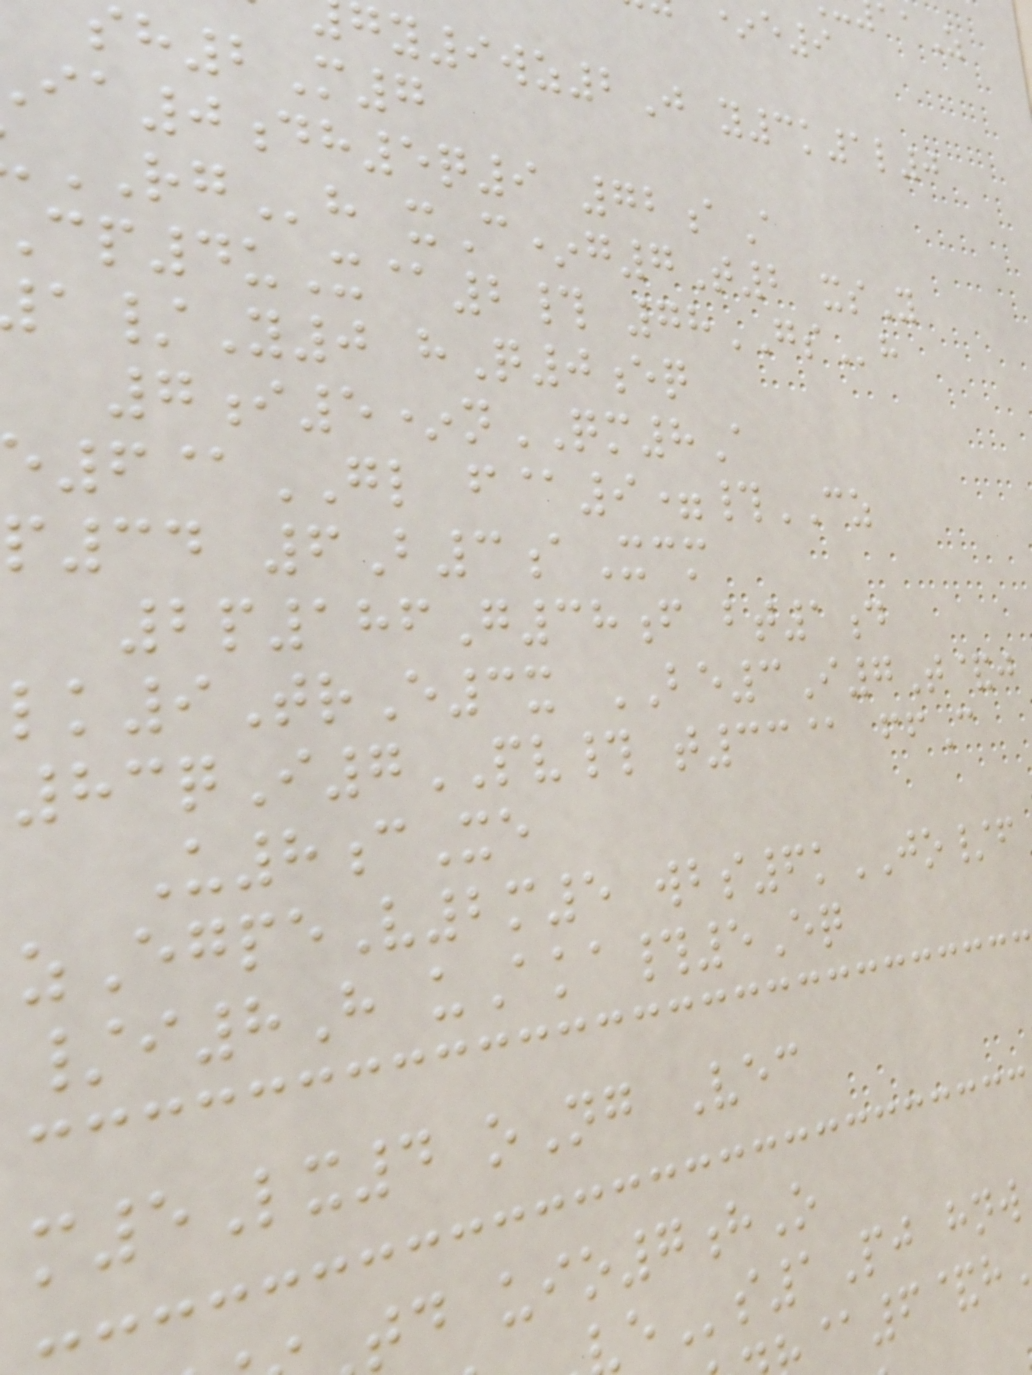y9wz2J y3k1l0
h2M7
ia0dh5q9 72aA
RGh xC*g7T2 xsY
p4uX@2# 78GSh
/Y0 hQ0eq
7i5*nQM8A
6@GL f@9=#CZ
p34 6B3aXcm
2p186G38f bt1d
lk9TrE3x BE3I7T&j
83qI7PV# t33@ ffC
U8cXe
zEgpeV2m5 wbs6kJO/f
/i8H uAka#5Eq
m5Lx4 oNg Vec
td uio7hO
s1Pj hnw
